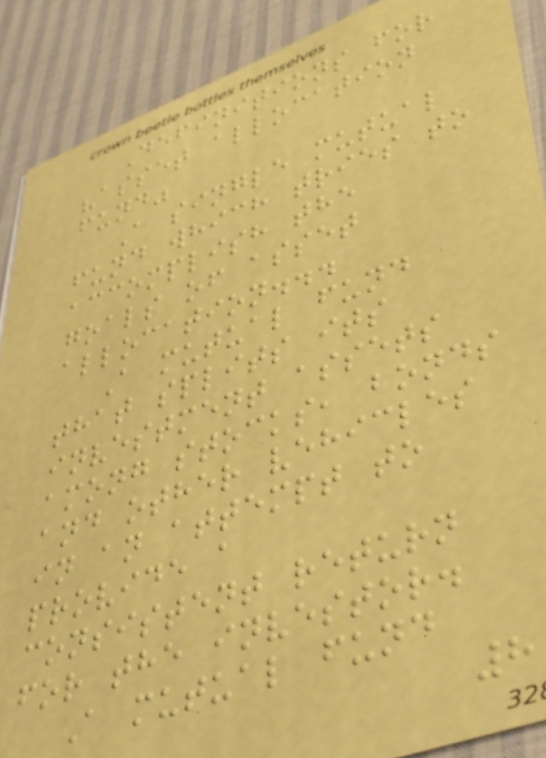Definitions for
"asset allocation
fund"
A single mutual
fund which tries to
accomplish the
goals of asset
allocation...
A mutual fund
that splits its
investment assets
among stocks, bonds
and other vehicles
in an attempt to
provide a
consistent return
for the investor.
A mutual fund
8
